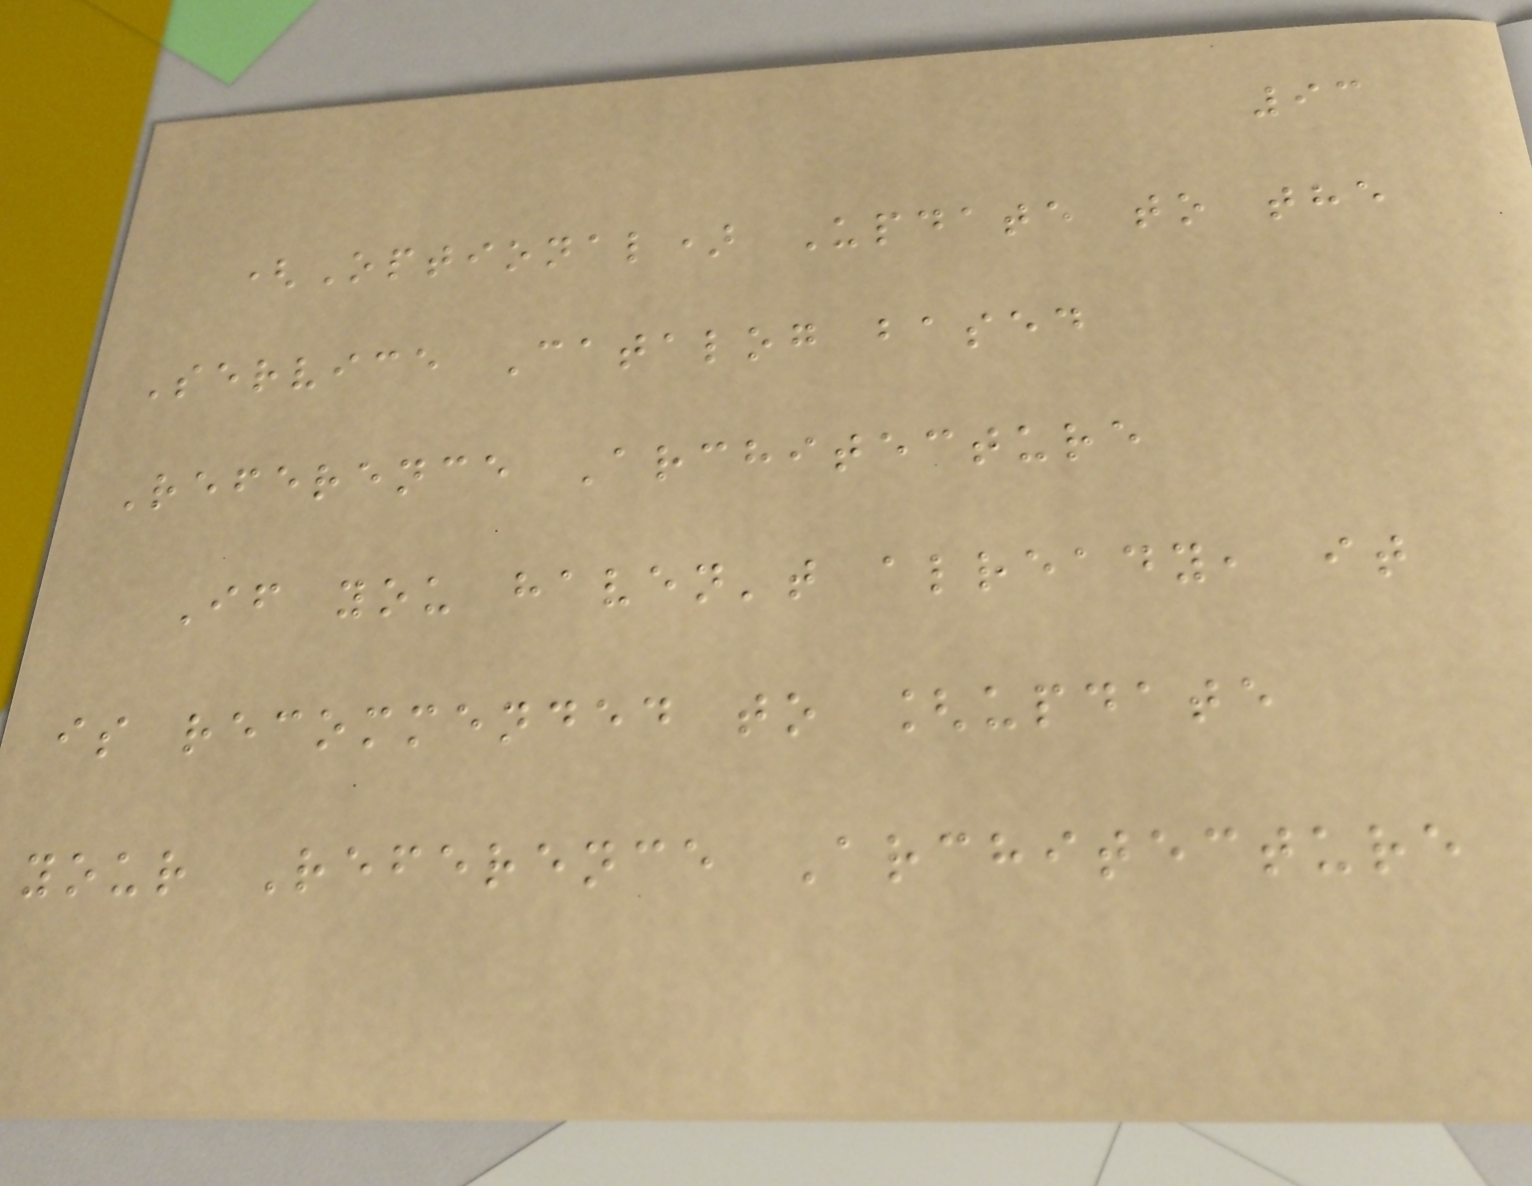93
(Optional) Update to the
Service Catalog based
Reference Architecture
If you haven't already, it
is recommended to [update
your Reference Architecture
